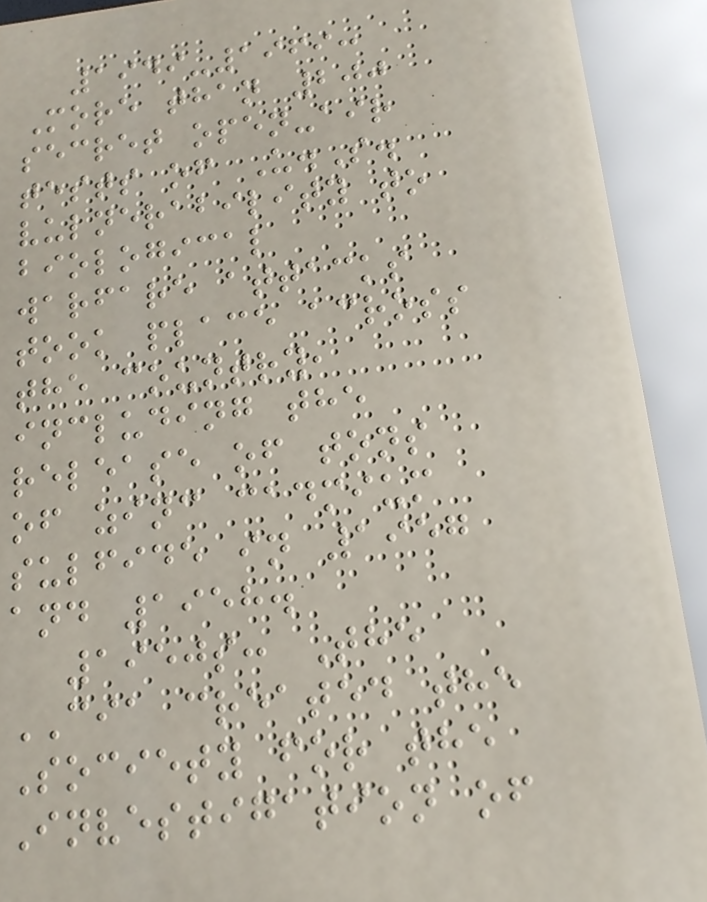1949-1969:
More than 200
secret open-air
tests of U.S.
vulnerability to
biological
warfare attacks
took place across
the country,
including the
release of tons
of zinc cadmium
sulfide in 1957
and 1958.
1950s: The
CIA created the
Society for the
Investigation of
